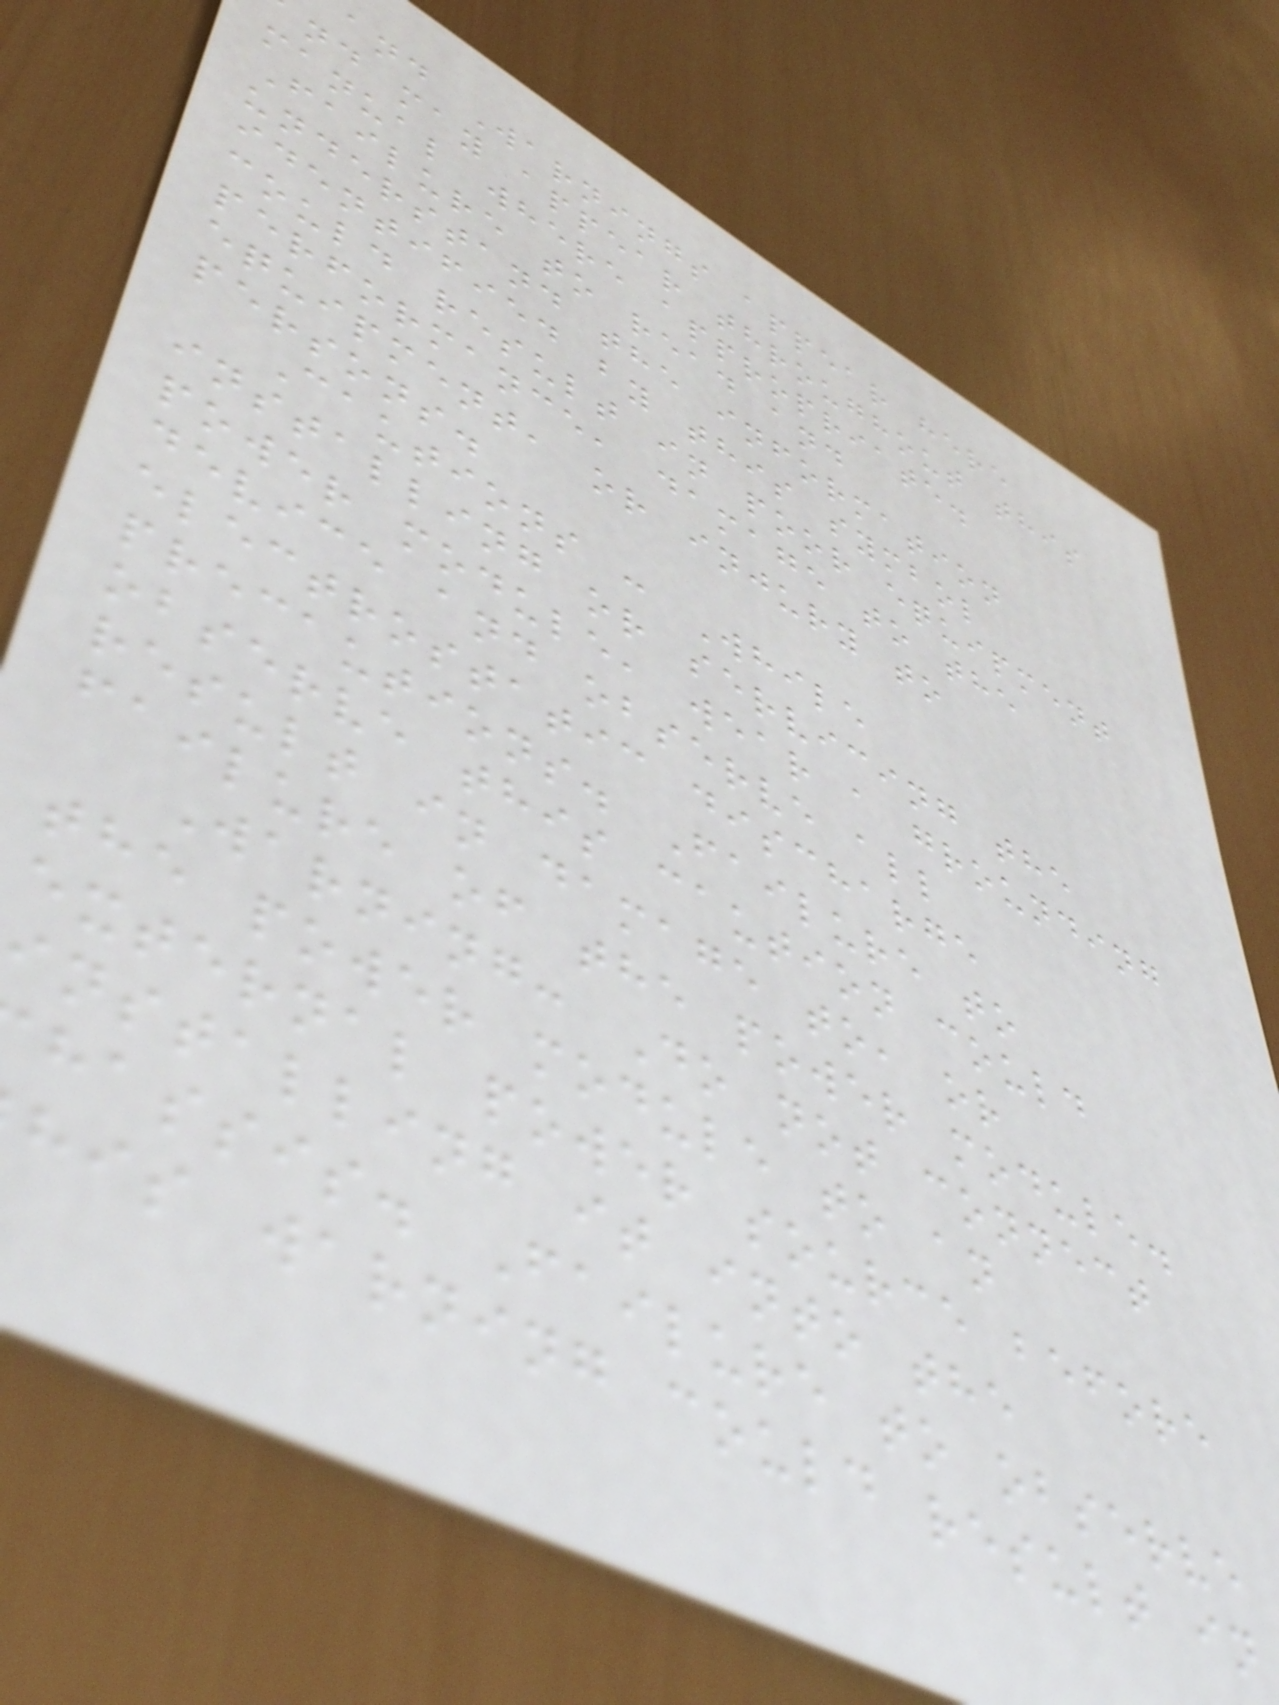and Warnings appear here
nd may appear throughout this
manual where appropriate.
Failure to read and
understand the information
identified by this symbol
could result in poor equipment
performance, damage to the
equipment, or injury to
persons.
Cautions : While
installing or servicing the
power module, wear a grounding
device and observe all
electrostatic discharge
precautions. Failure to
observe this caution could
result in damage to, or
failure of the power module.
Warning: Do not connect
the power module to an
external power source before
installing it into the
hassis. Failure to observe
his warning could result in
